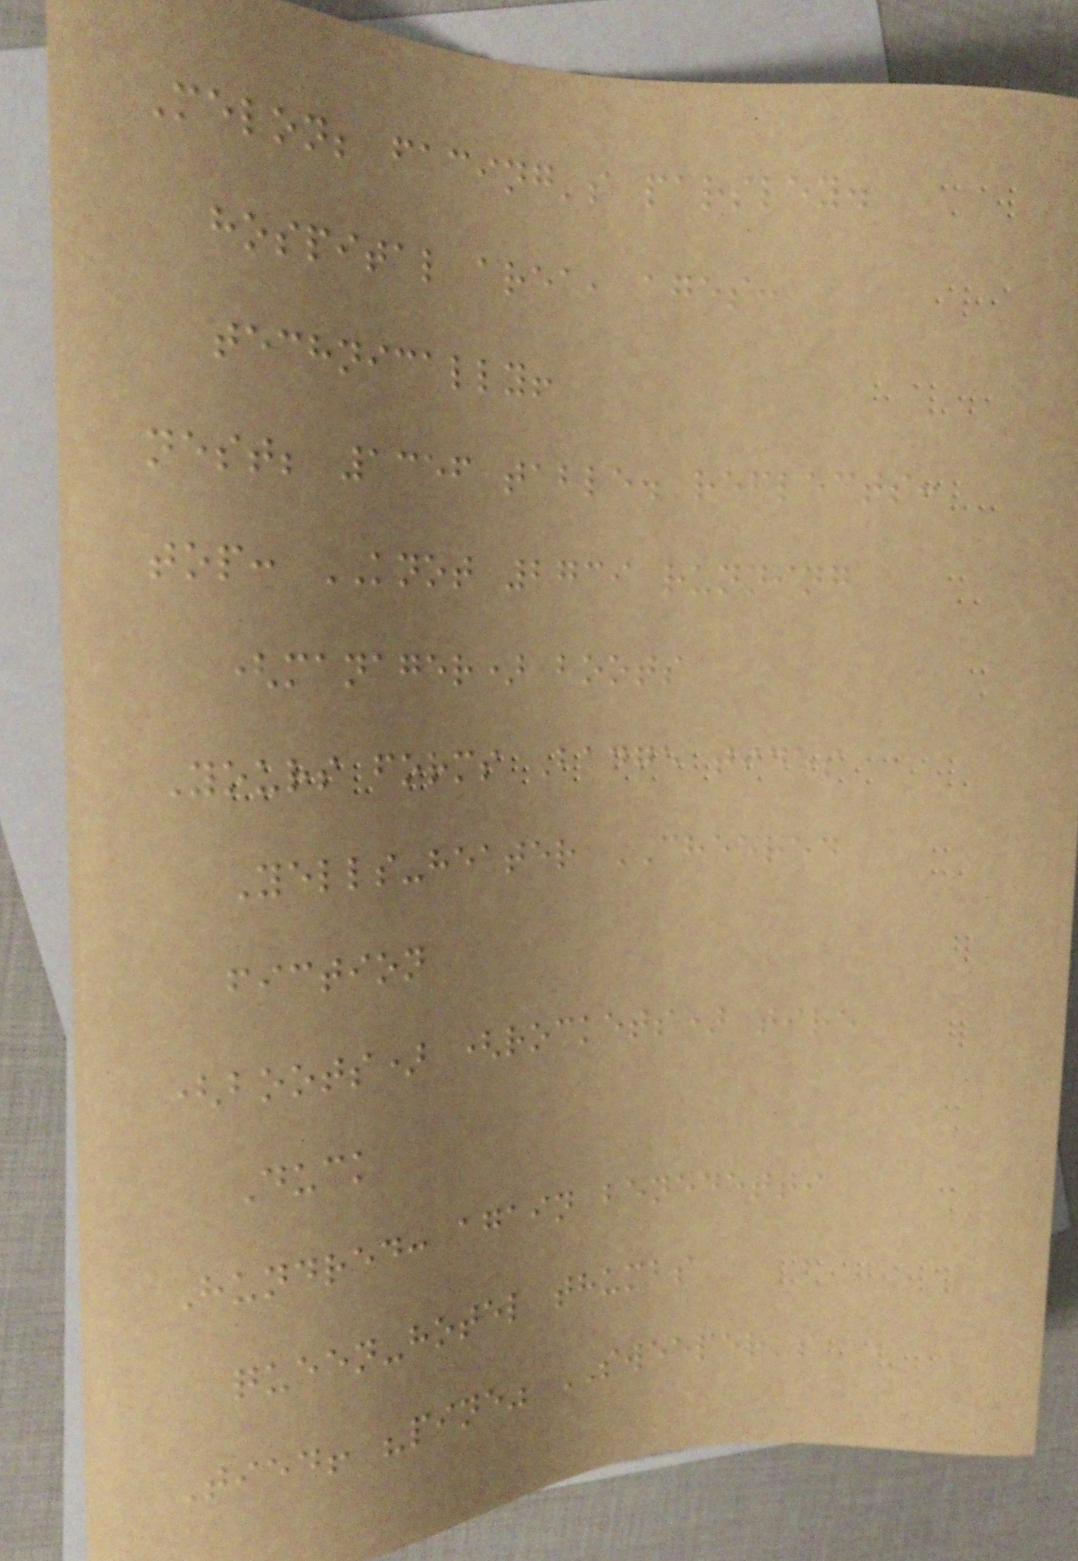Melon; facing's parsley.
hospital area, ages:
technically!
nest; 1356 table. reflects:
top: KNOT 2739 running
(manager) boots
Yours forms Badge tides
Yells-heater CHEERED
fiction
(boots) (rockets) tire
Duck
Hundred: again benedetti
queen-hotel thumbs
Tied! "pine" SWEEPER's
